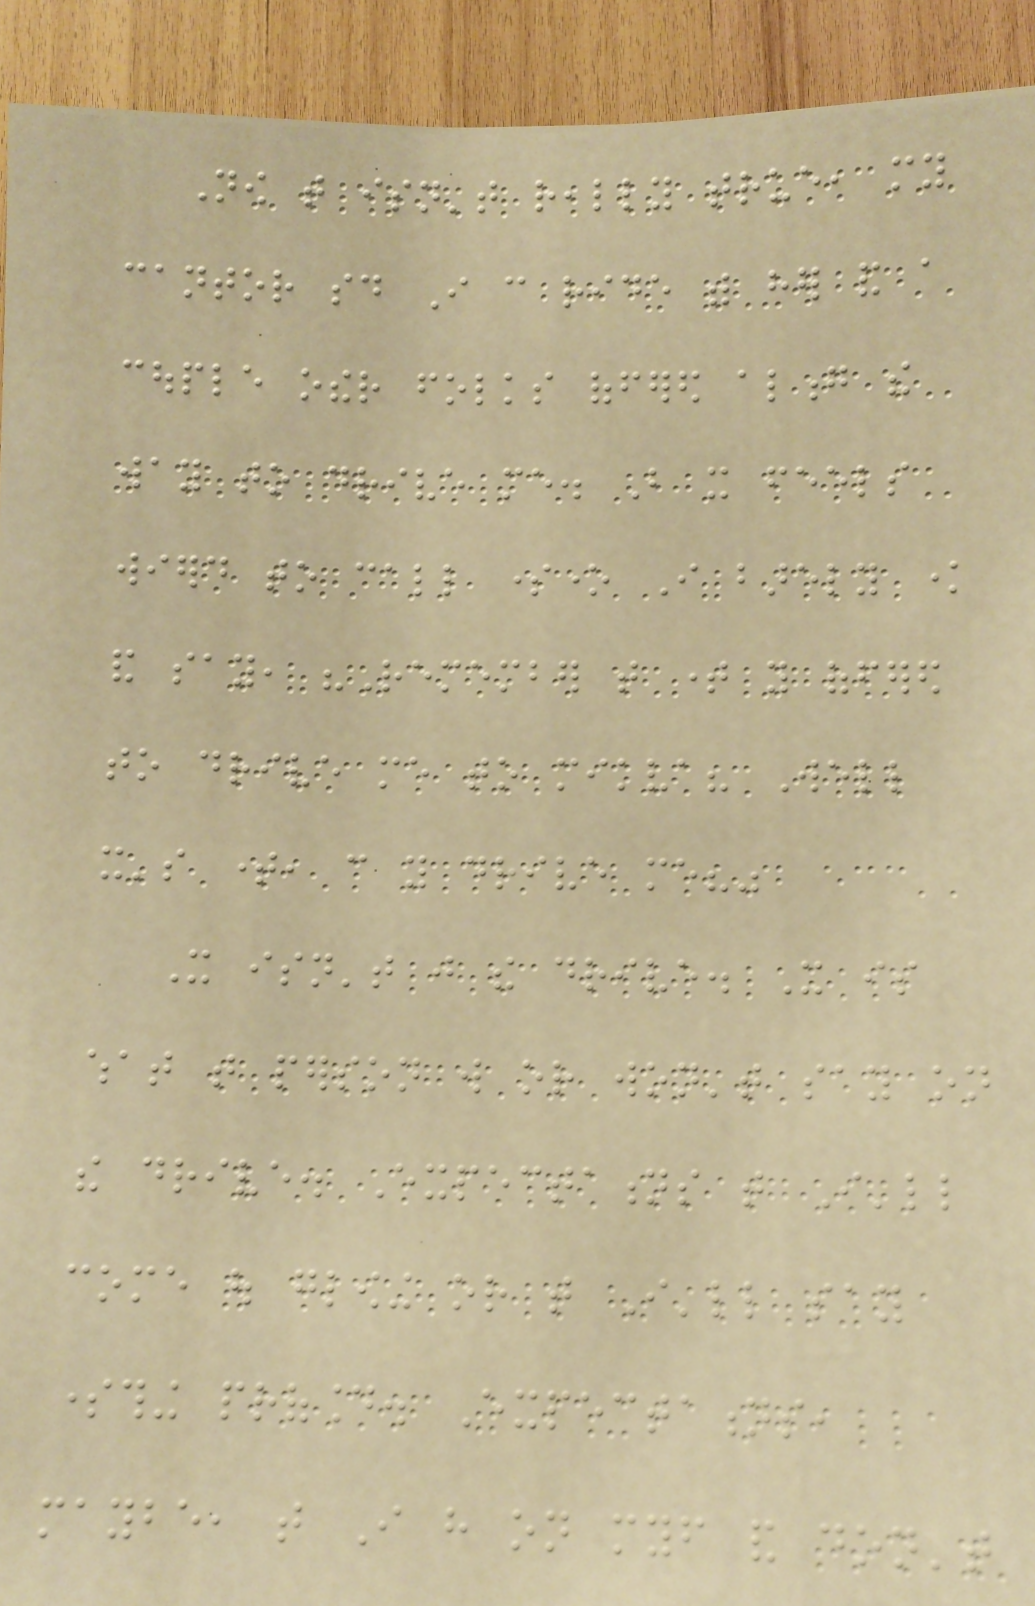Now that isn't really true, my
cantor said I can ride with her and a
couple other folks offered along the
way to drive me. But it feels
wierd to call someone I barely know
and say, "Remember that time you offered
to drive me to mikva? Well
it's time, can you drive me?"
It isn't just the drive. It is
what that person will or won't say on
the drive. Expectations that I'll
come out glowing or that I'll say
something profound. Expectations,
maybe, that I have on myself and don't
